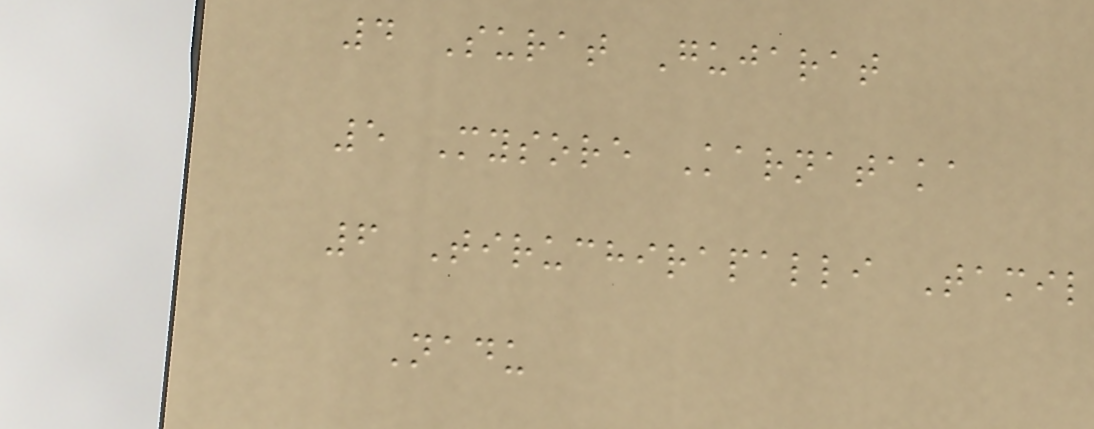4 Surat Gujarat
5 Mysore Karnataka
6 Tiruchirapalli Tamil
Nadu
